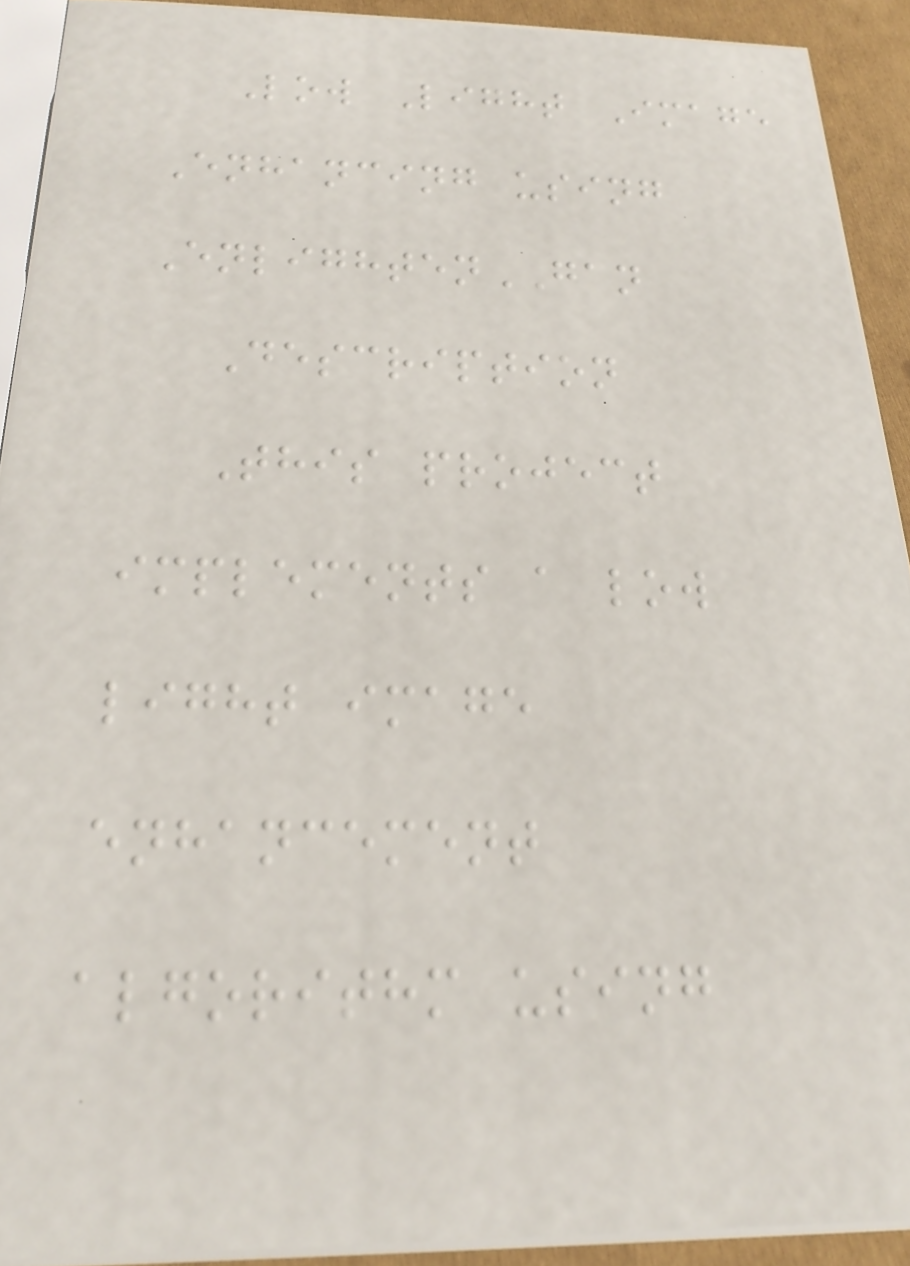Low Light Image
Enhancing using
EnlightenGAN
Description
This project
implements a low
light image
enhancement
algorithm using
